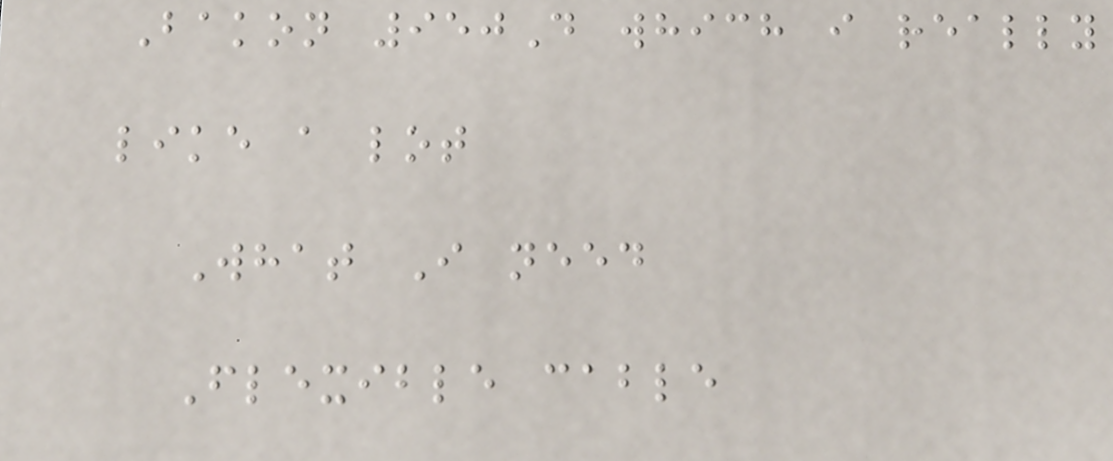Bakon 950D which i really
like a lot
What I need
Flexible cable
